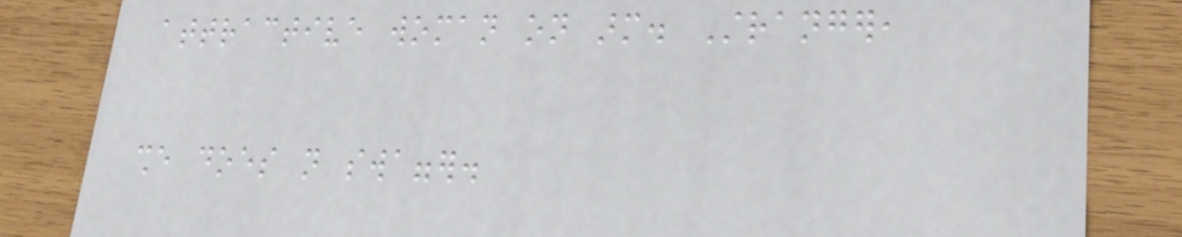attractive woman on arm. Stranger,
she does not swagger.
